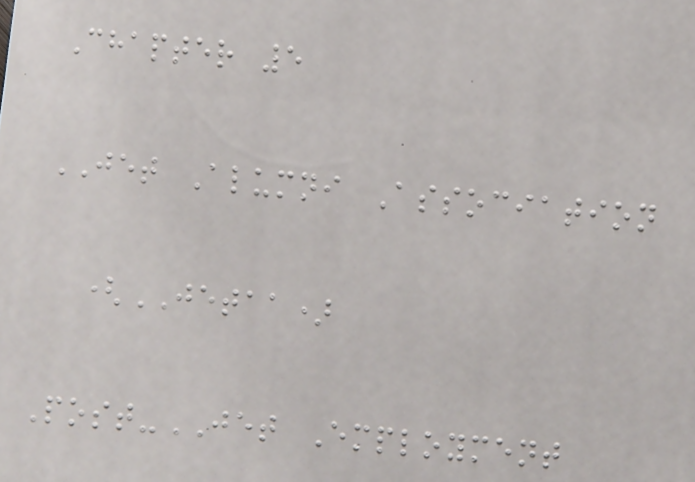Chapter 5
JET Alumni Association
(JETAA)
Post-JET Employment
